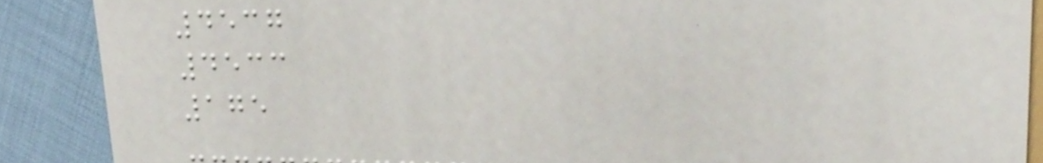4537
4533
175
